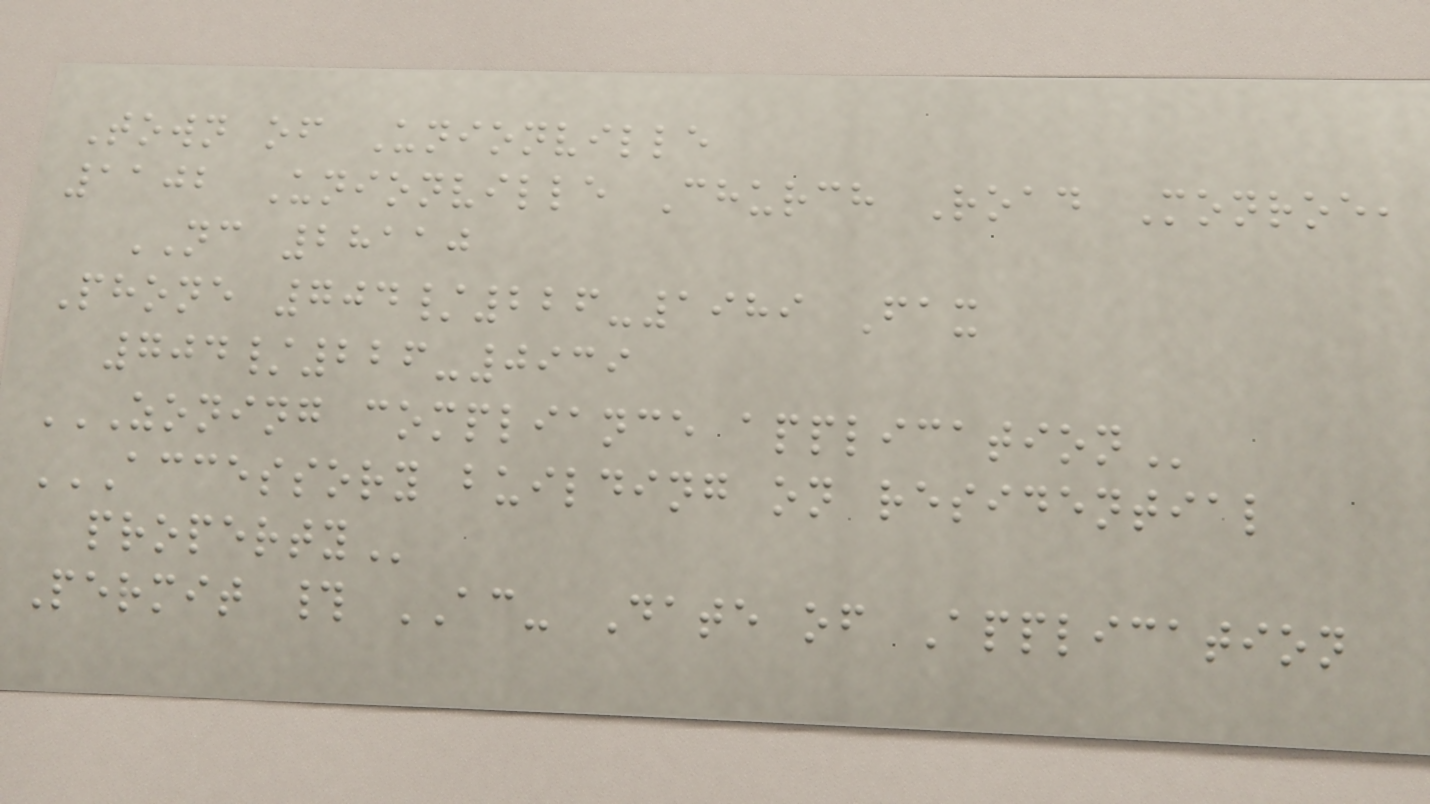Town of Unionville
1102 Unionville Church Road Monroe,
NC 28110
Phone 704/226-1989 Fax
704/226-0939
ZONING COMPLIANCE APPLICATION
ACCESSORY BUILDING ON RESIDENTIAL
PROPERTY
Permit # AC- Date of Application
